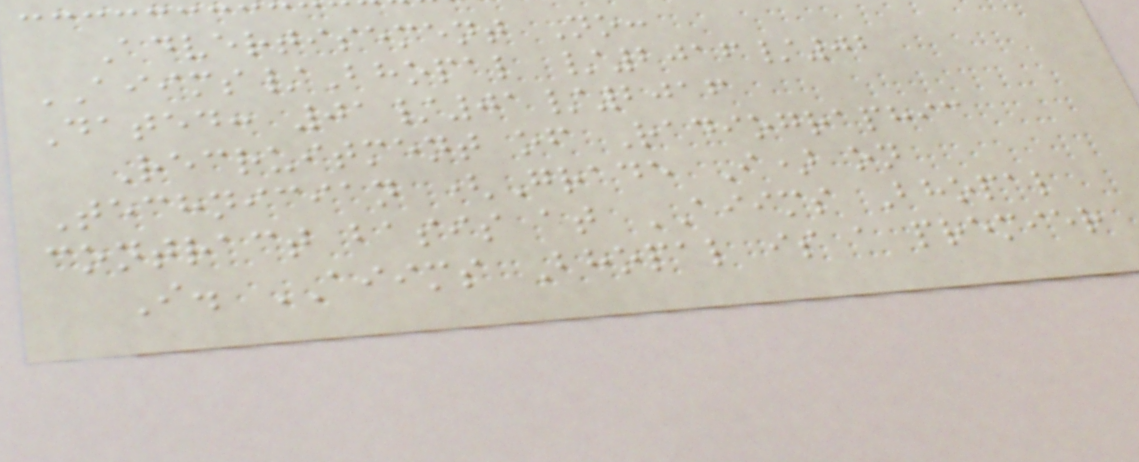Advertisement No:
AIIMS/Bhopal /2016/02
Dated: 01/01/2016
Recruitment of Radiographic
Technician (Grade I) on
contract basis at AIIMS Bhopal
I. AIIMS Bhopal is a premier
